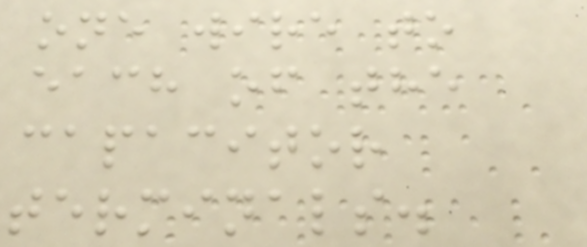one wire to
each of the
capacitor
terminals.
